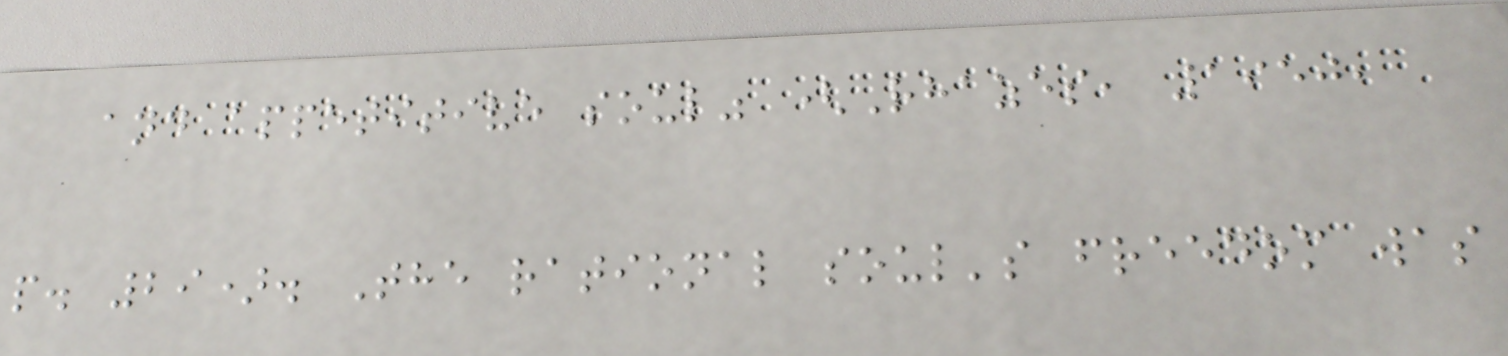and appetitive soul" (Rhazes, 1950,
p. 29). The rational soul's freedom was
